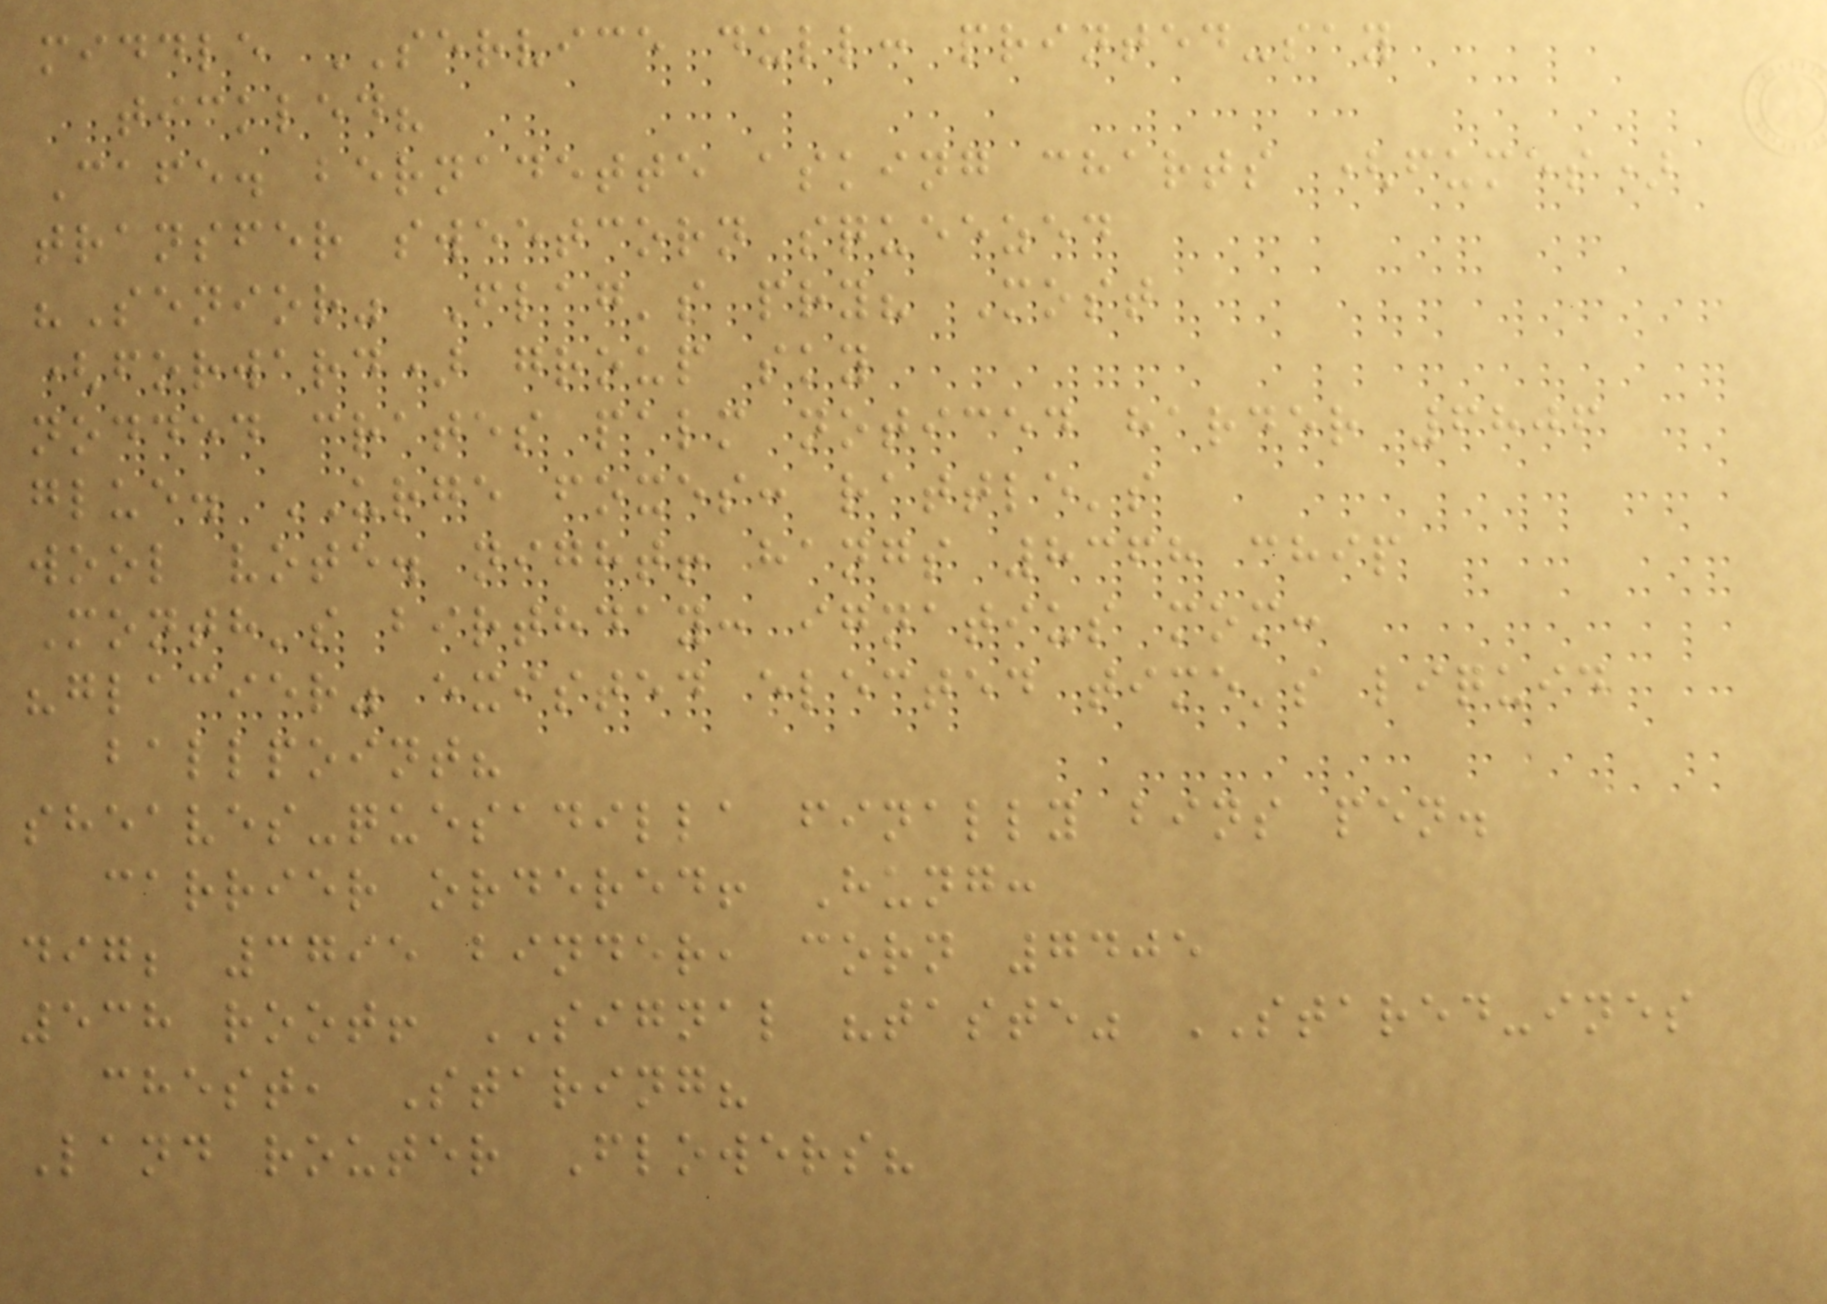middle SERVICE dull: printed-say
tickled?
Cafe. bernadette asking charts (fumes)
transfer sweetcorn squeezed
"Senior" Flag's pry? Most
(forward) group sky
nodded crates palm noticed harder 6806
glue. URGE foxes: rattle's
wool vote. night! hangs 8368 chip
Month's birthday: ignatius mom:
"glacier" existed elected time's liquid
ballpoint?
sheaves-quesadilla finally bins pen.
carrier ordered! Hung:
dig; 3795 binder, corn 7405
538 root! SIGNAL "taste" STARED-ines
chest, Staring?
Land router Flowers?
